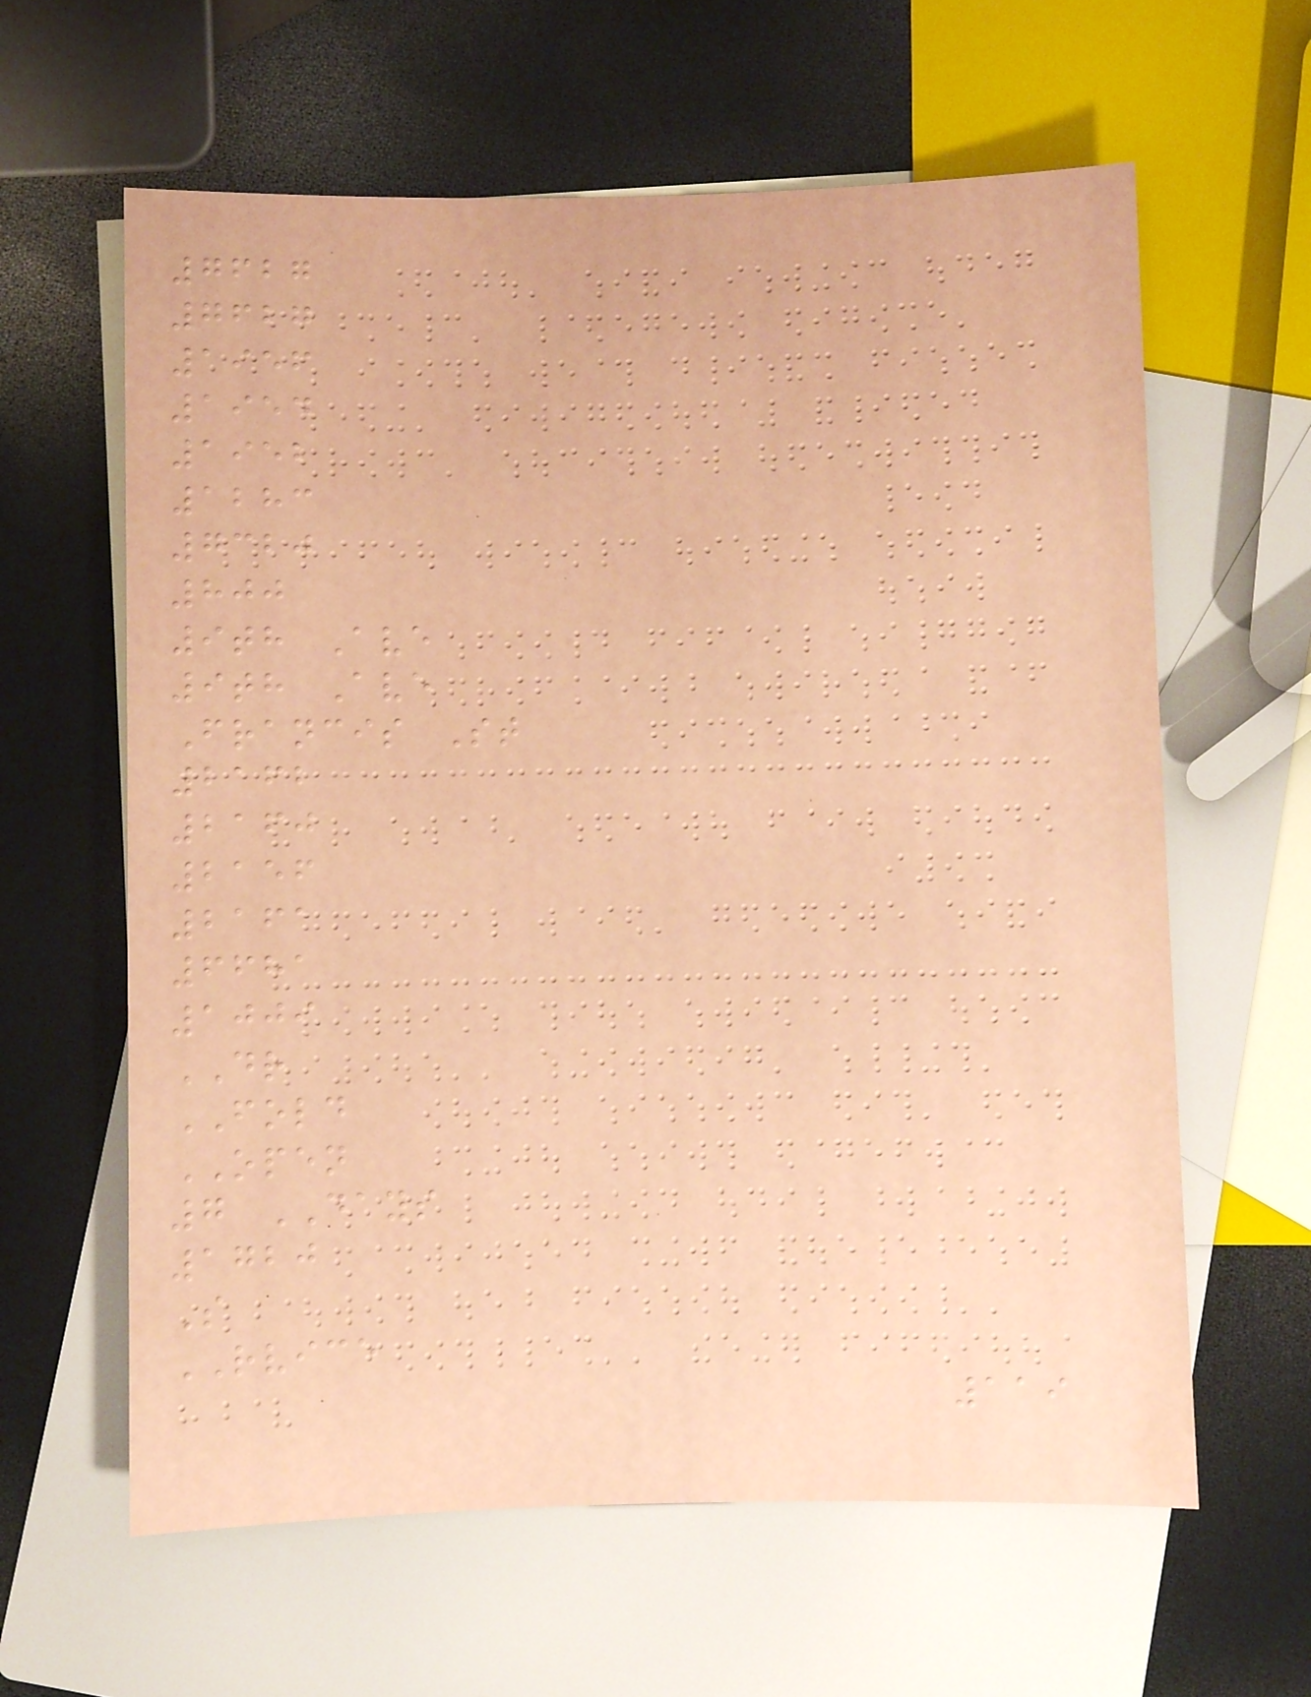7627
7627
1956
1954
1952
1283
7320
800
9th Ave
9th Ave
Francis St
2162
2160
2156
2161
6681
1009
DR
FOLD
OPEN
7 DAYS
1720
S
RVICE
119
